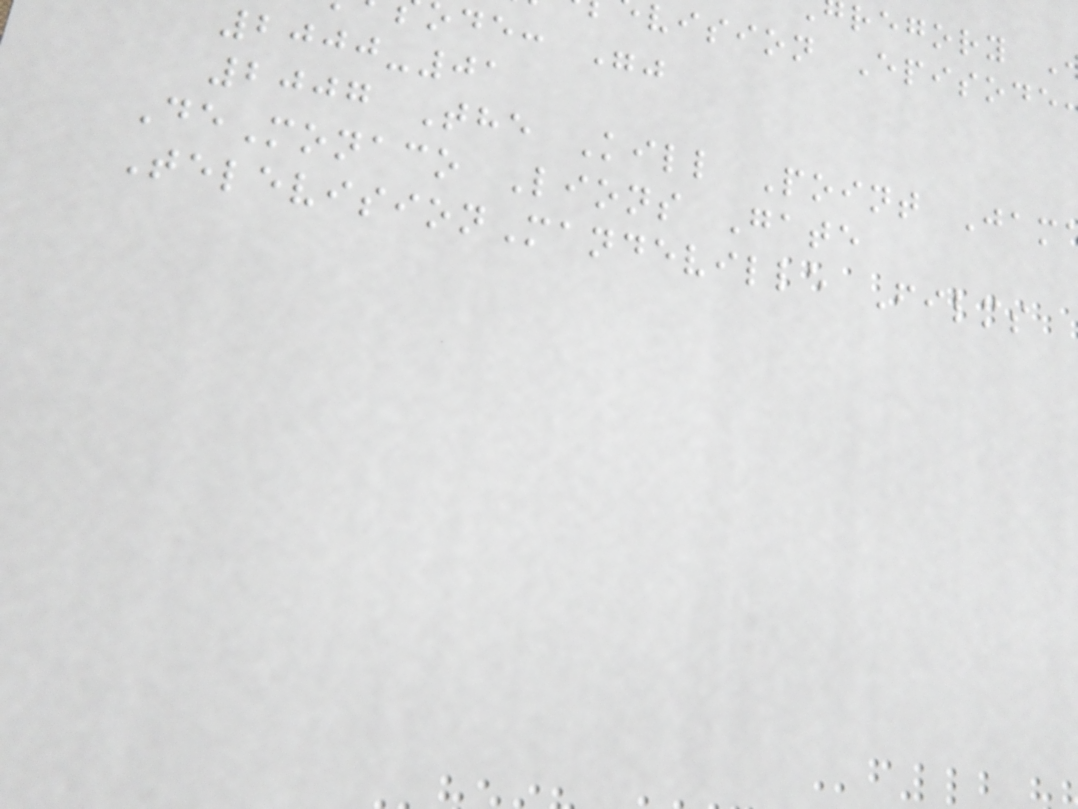vision Episode
de: ""
2000-01
2007 The Kill Point Jam
DeMonaco Lions Gate
TelevisionMandeville Films
